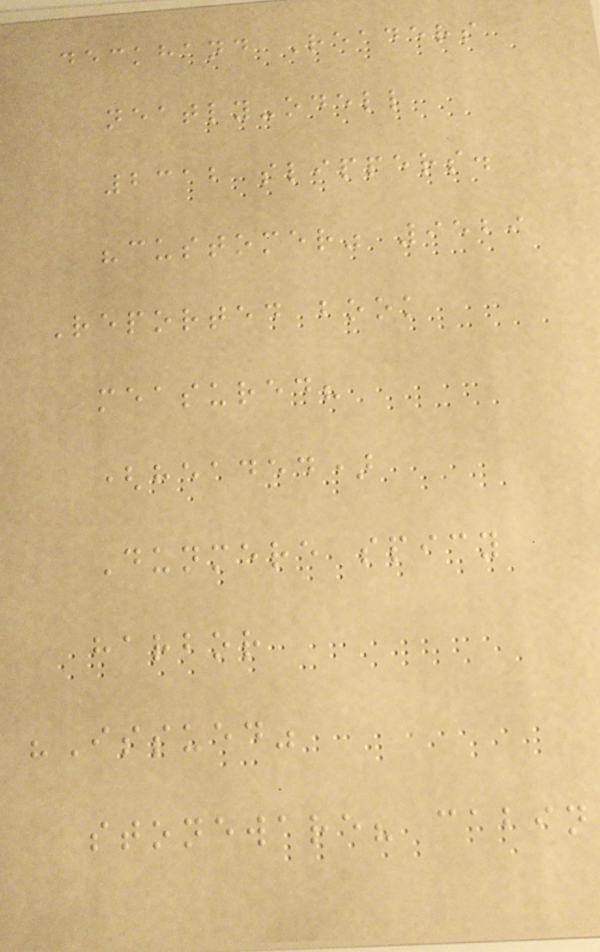deckhand Readers
neatly-odell
2312 slippers.
"customer" 9529
Reported book
measured?
(headed)
Dunmere spicy
harbor
"Issued"
stoneware? cabin
